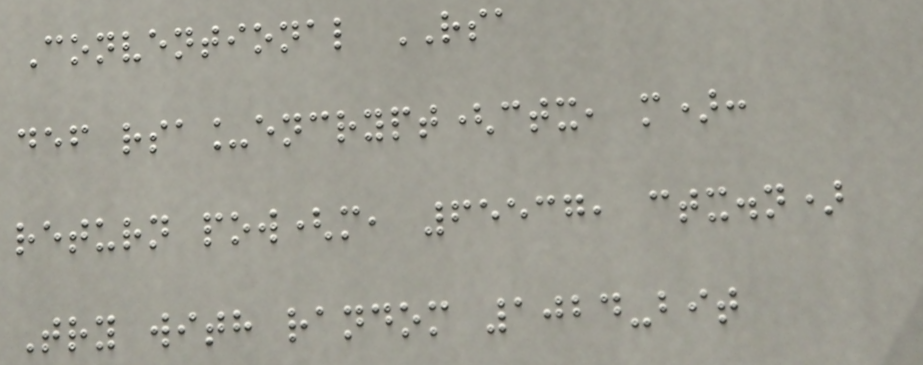Conventional RSA
def rsa_encrypt(ctx, m):
return pow(m, 65537, ctx.n)
Try with random 1024-bit
